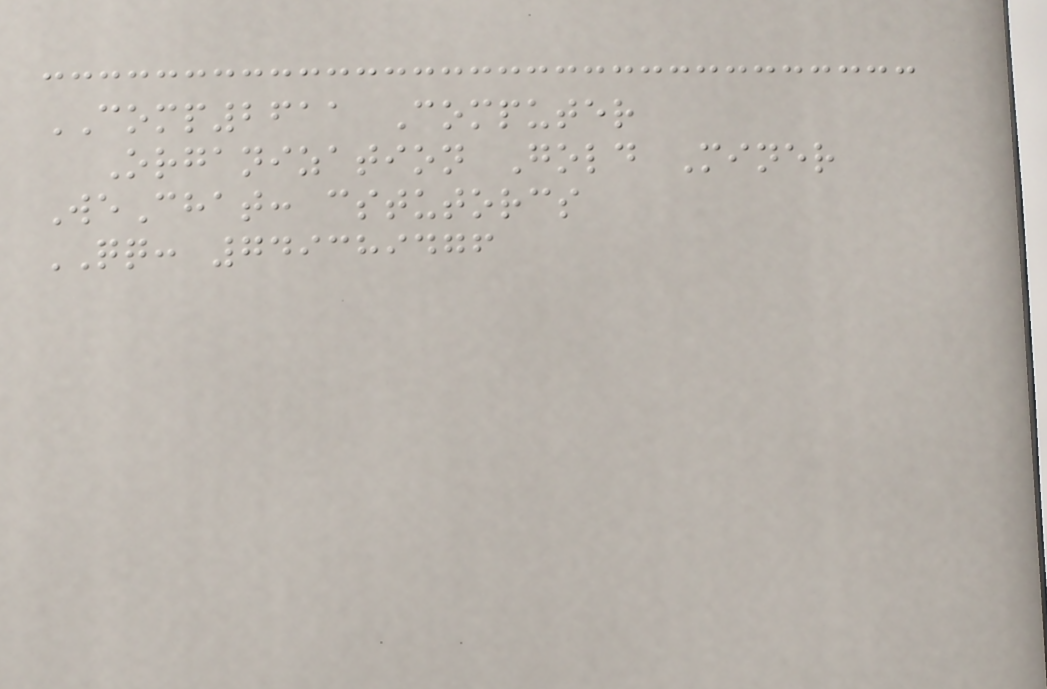COMP2611 Computer
Organization Gold Miner
WeChat: cstutorcs
QQ: 749389476
